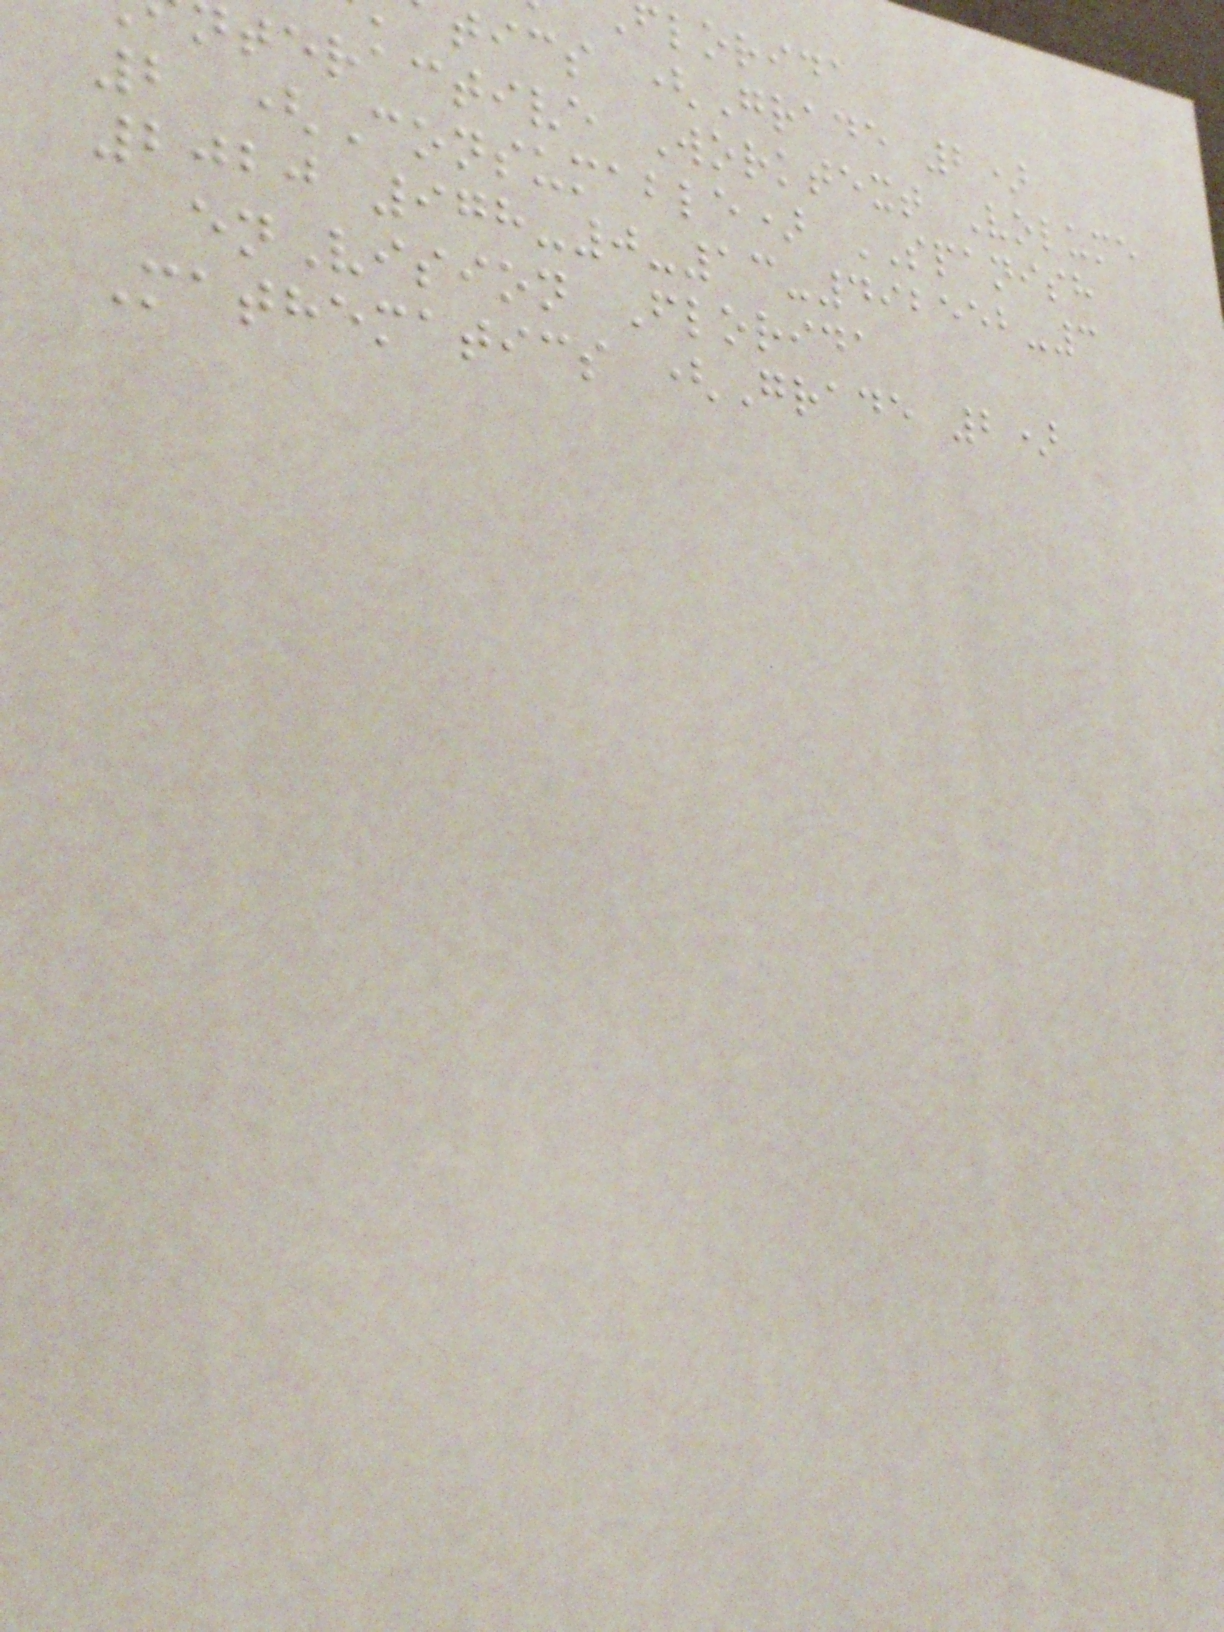lorida
tics (Grade 2)
teractive Worktext Volume
2 (Consumable) SPANISH
2020 978-0-13-492552-3
enVision Florida
Mathematics (Grade 2)
